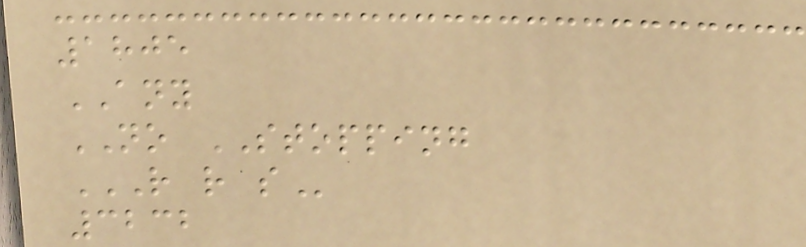1805
ANY
NO STOPPING
R R S
3232
